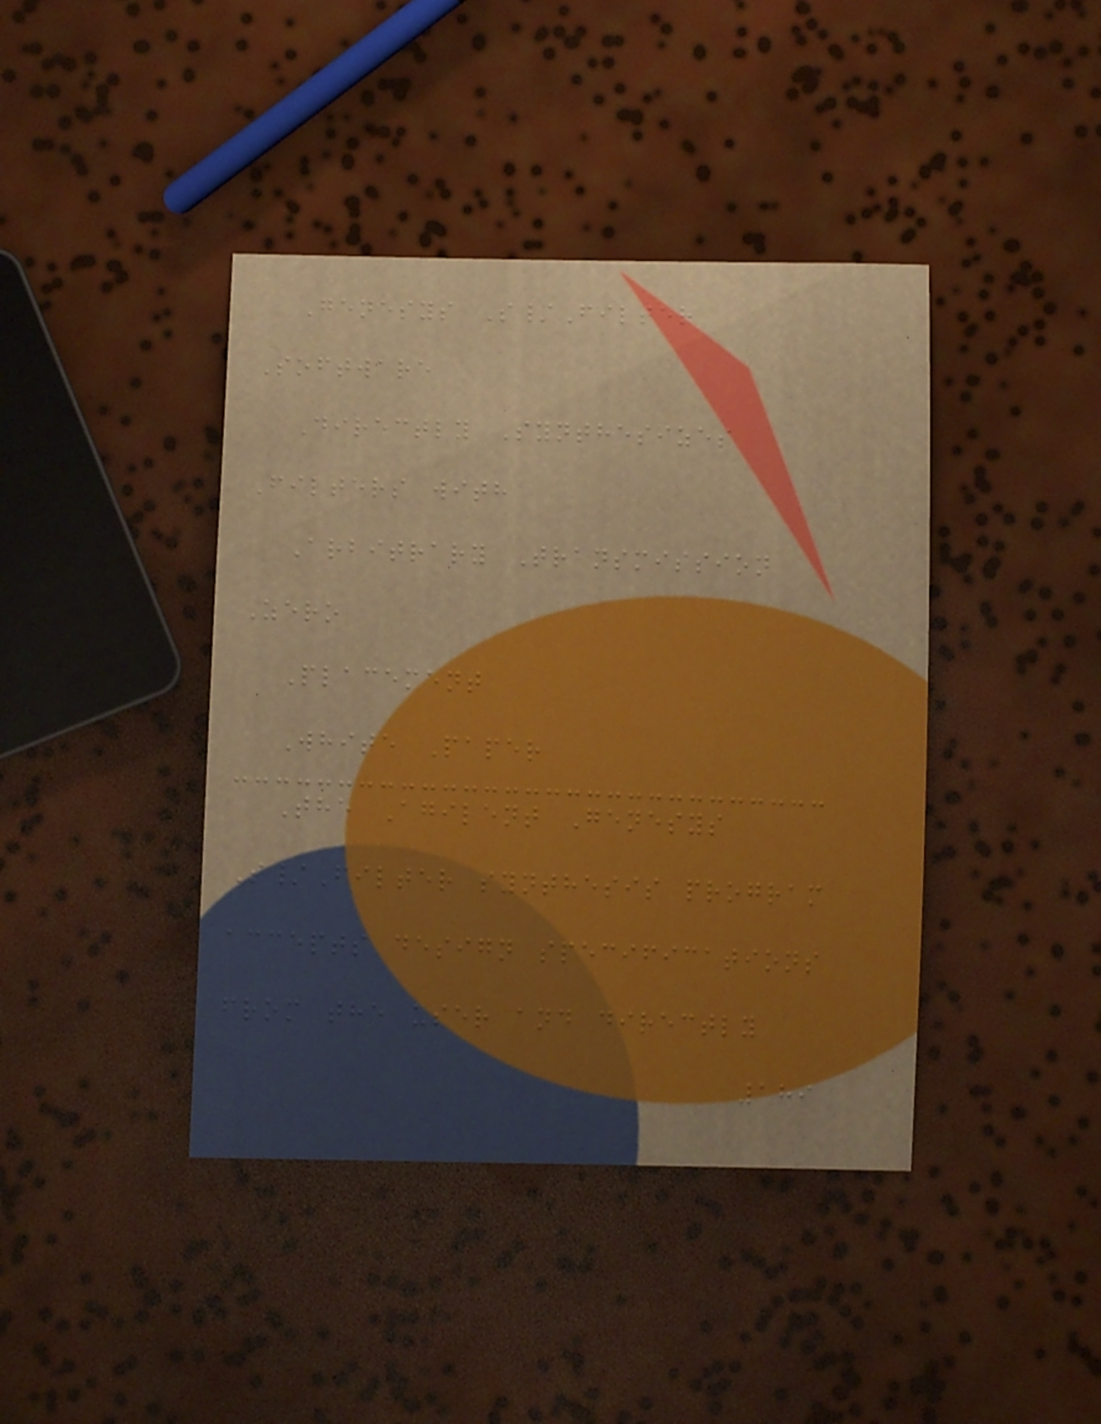Genesys S/Filter
Software
Directly Synthesizes
Filters with
Arbitrary Transmission
Zero
Placement
White Paper
The Agilent Genesys
S/Filter synthesis program
accepts design specifications
from the user and directly
189
